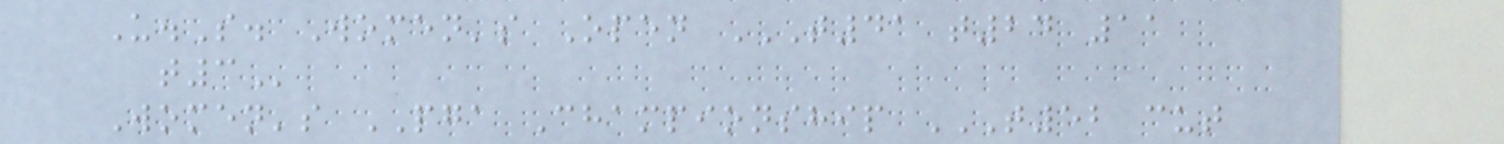U.S. Women's Open T41 T24 11
T3
Women's PGA Championship T52 CUT
